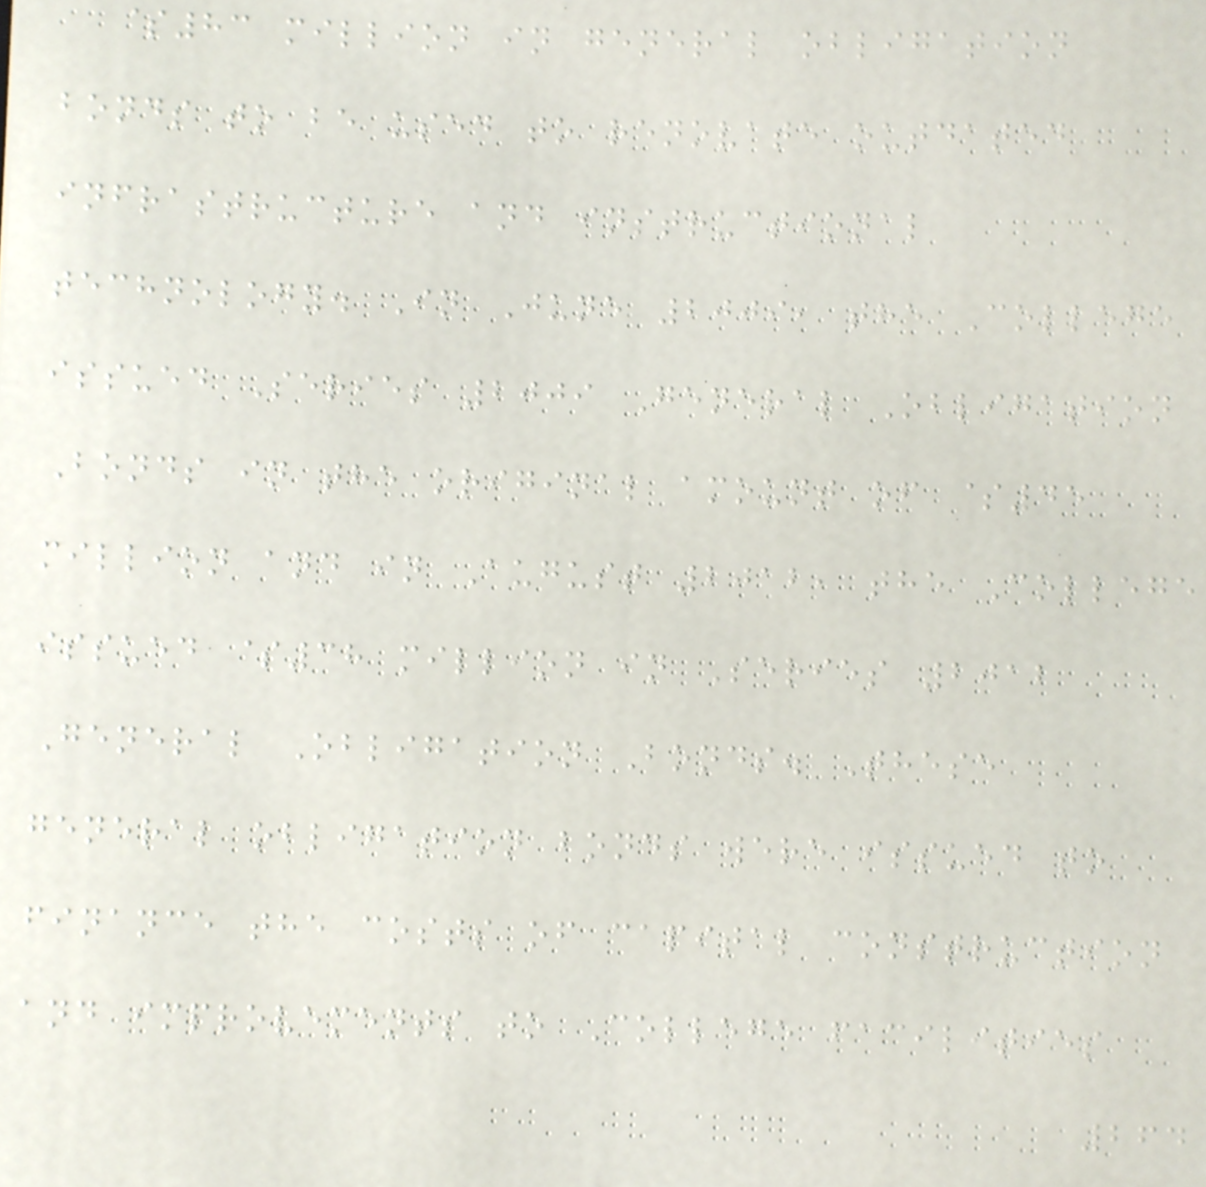$83 million in general obligation
bonds to be used to renovate outdated
infrastructure and instructional
technology. In June 2009, the College
issued Series 2009 General Obligation
Bonds in the original amount of $45
million and in August 2012, the College
issued $38 million in Series 2012
General Obligation Bonds. These
general obligation bonds were issued to
finance the costs of capital construction
and improvements to College facilities
264
